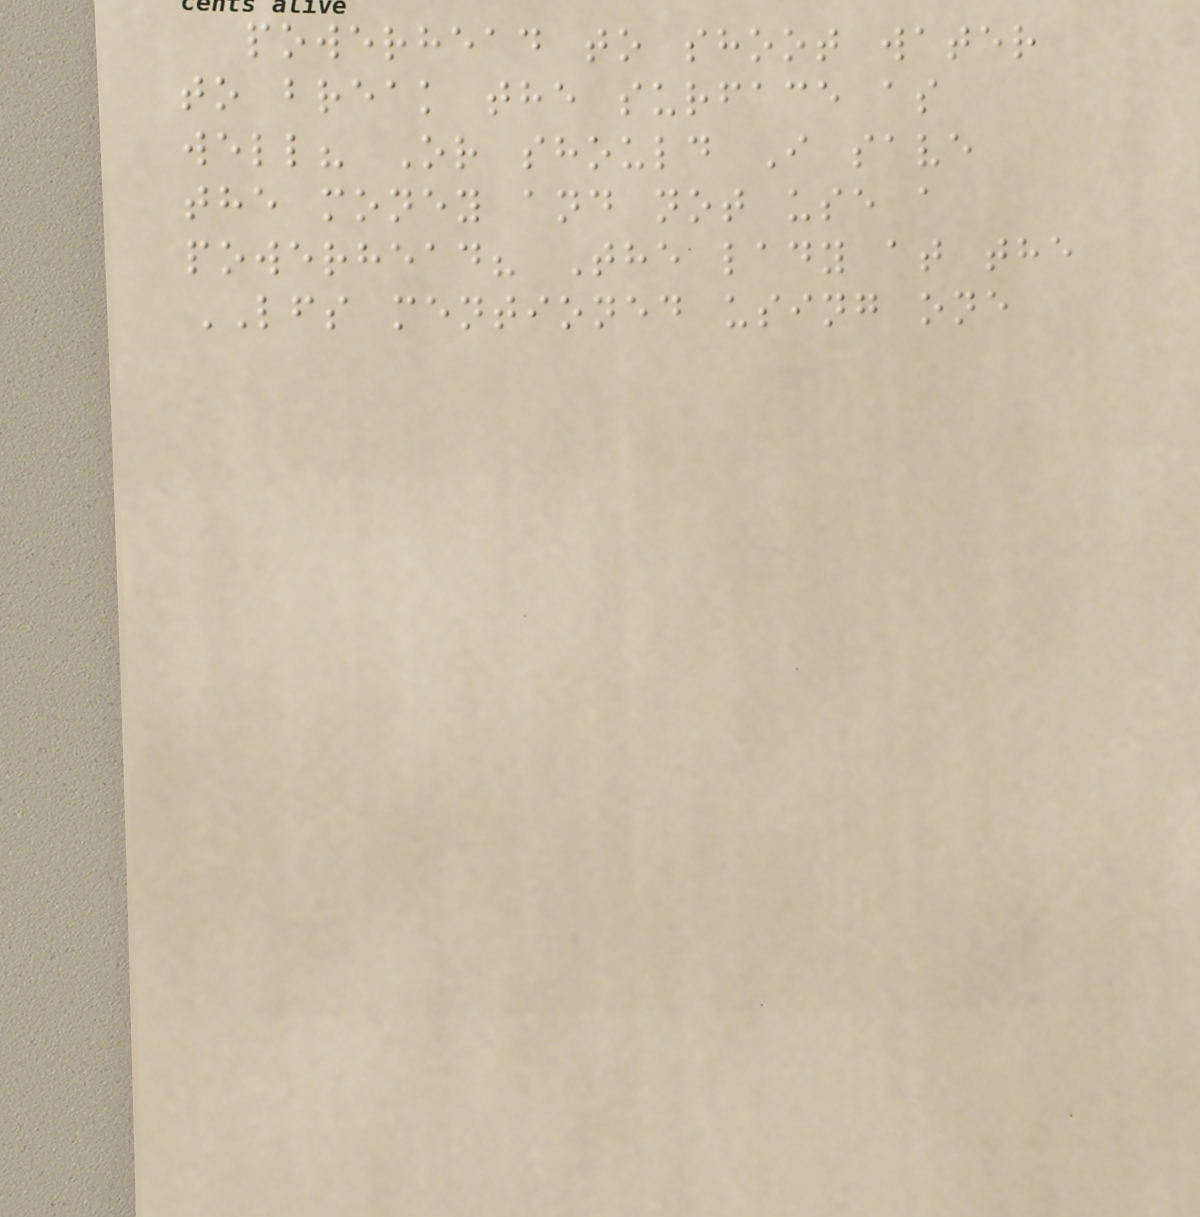powerhead to shoot water
to break the surface as
well? Or should I save
the money and not use a
powerhead? The lady at the
LFS mentioned using one
